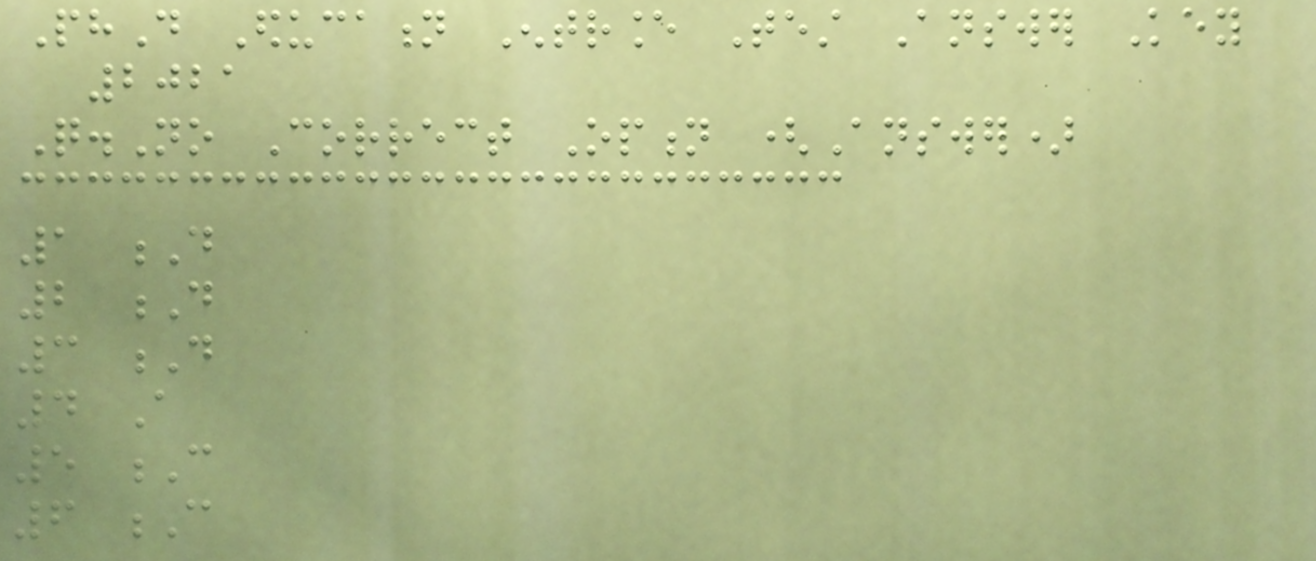PhD Education Entrance Test Answer Key
2021
Q.No Correct Option (Answer)
1 D
2 D
3 D
4 A
5 C
6 C
